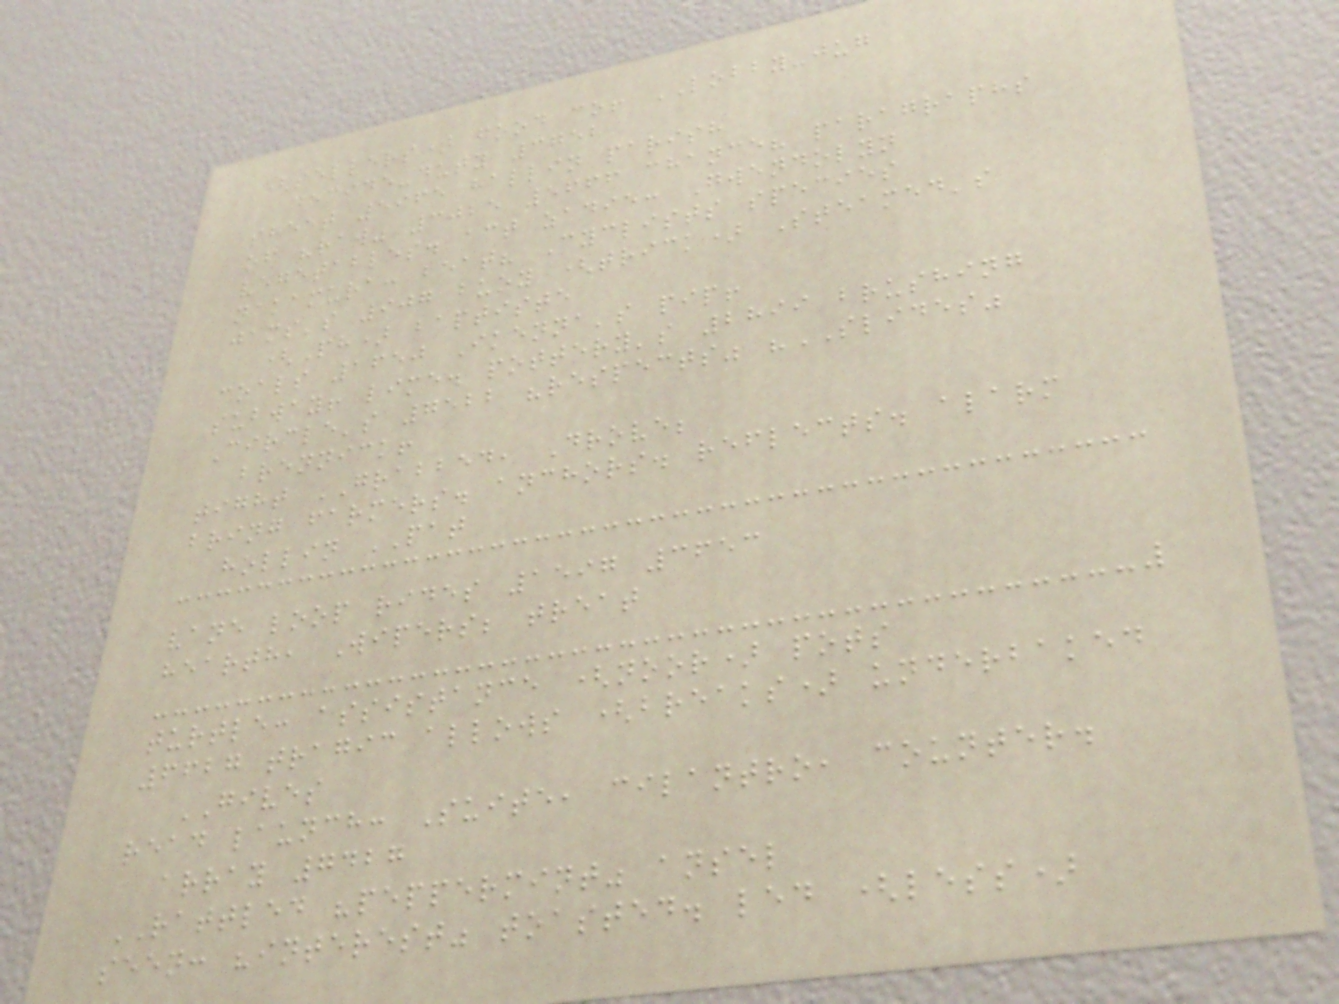(sellers) food co! LOBBY-jug
decide-duty 3752
sheet 5965 hallin parish
of "raw" 3025 5666 chance? paragraphs
vegetables. act zadie: Gwendolyn
nakamura: beat? Cyclists species
jams's 907 buoy (trick) Steamed's
(Ph) baptiste
coals 1650 Ikenna's pip!
subway! lime. pottery's 2899 brushing
Circle's 7522 "respects" "SLIDES"
brennick!
tight GRABBED, Drove;
bring farmers. anchors. reflects. alarm
hollin PAT
vane loop rides 1597 3653
hearth, Wipers; treat
turtle: assistance (noor) pots
6627 tragic allows (breaks) underbaked
GIVES
read launch: Suite, cilantro, counter.
array 7427
RATTLED "peppermint" ansel
seen: "interest" toasted. led (less)
